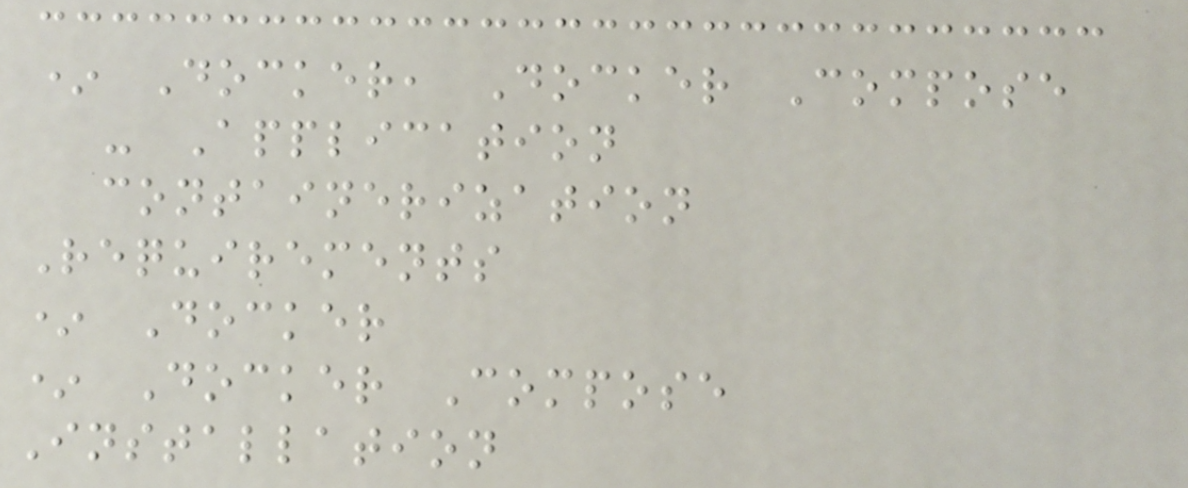* Docker, Docker Compose
- Application
containerization
Requirements
* Docker
* Docker Compose
Installation
